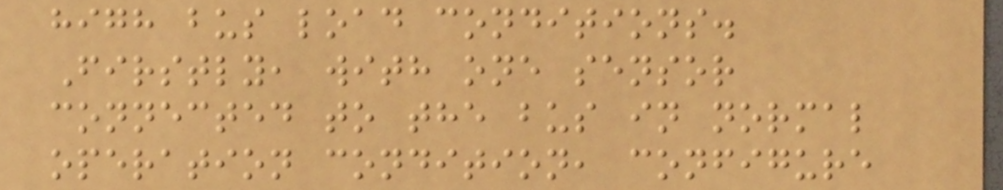high bus load conditions.
Firstly, with one sensor
connected to the bus in normal
operation condition, configure
